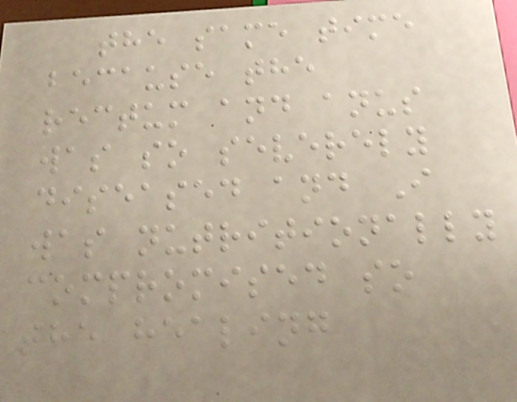the same time
because the
rectum and anus
was so severely
diseased and I
was nutritionally
compromised so
the healing
